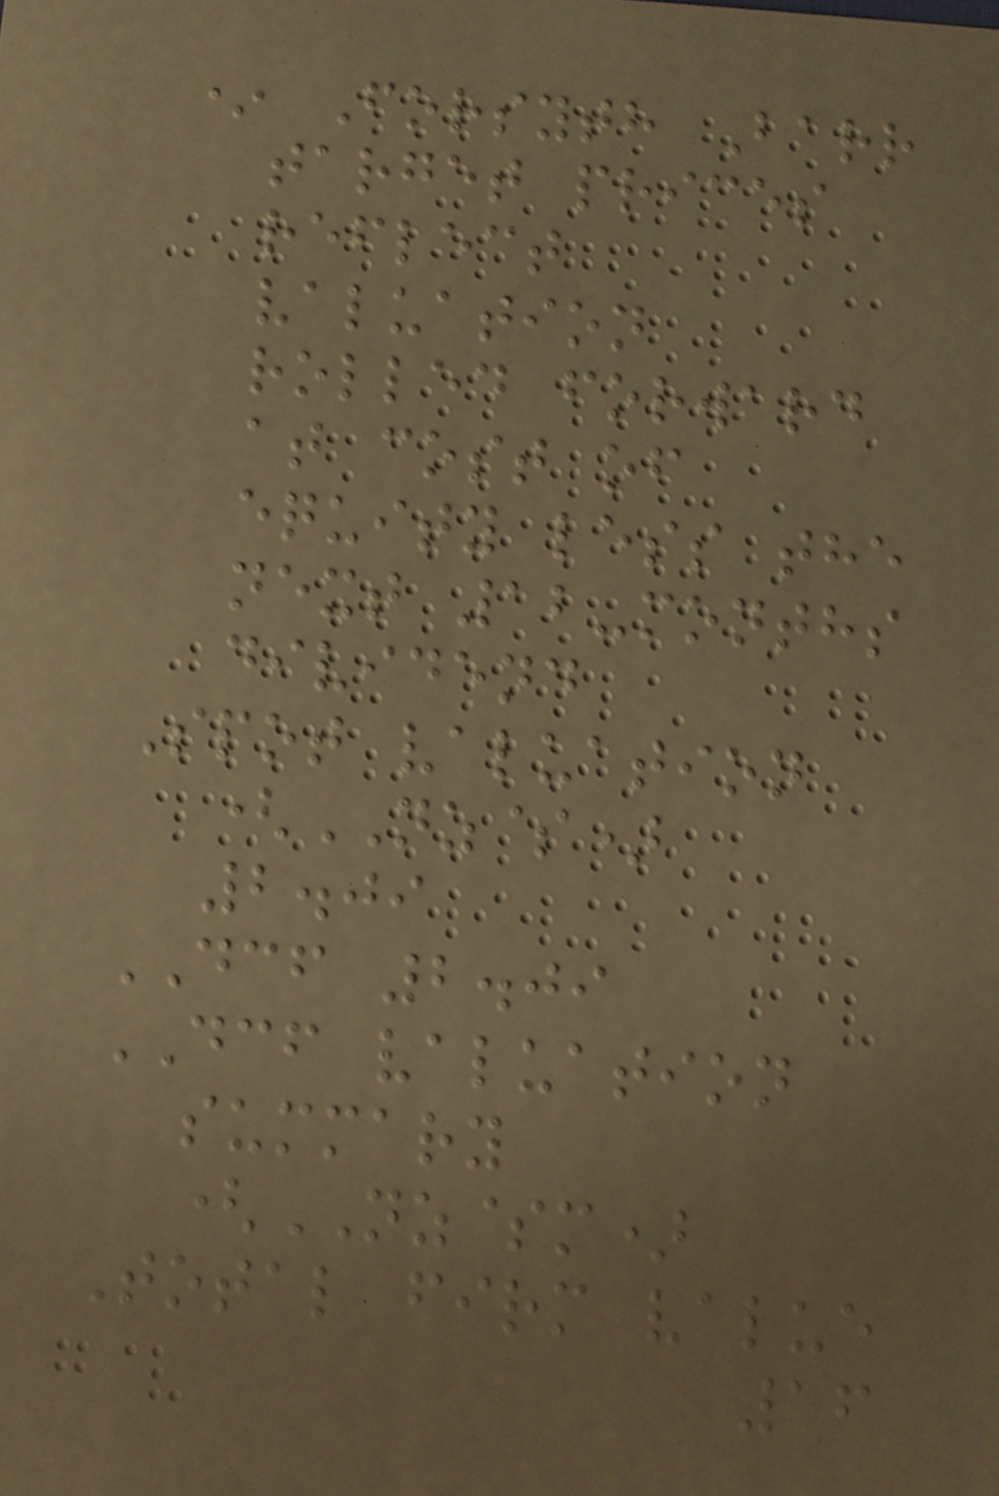* Forsyth Barr
target prices
reflect
valuation
rolled forward
at cost of
equity less the
next 12-months
dividend
Spot valuation
(NZ$)
2.09
DCF 2.09
DCF valuation
summary
(NZ$m)
Total firm value
16
